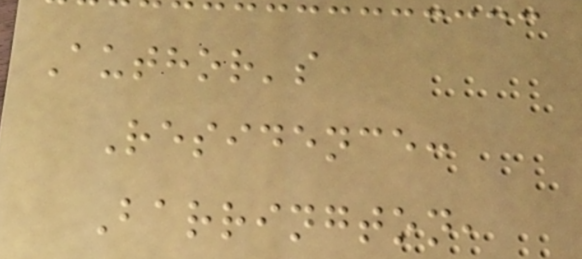Author's
Residence:
Barrington,
